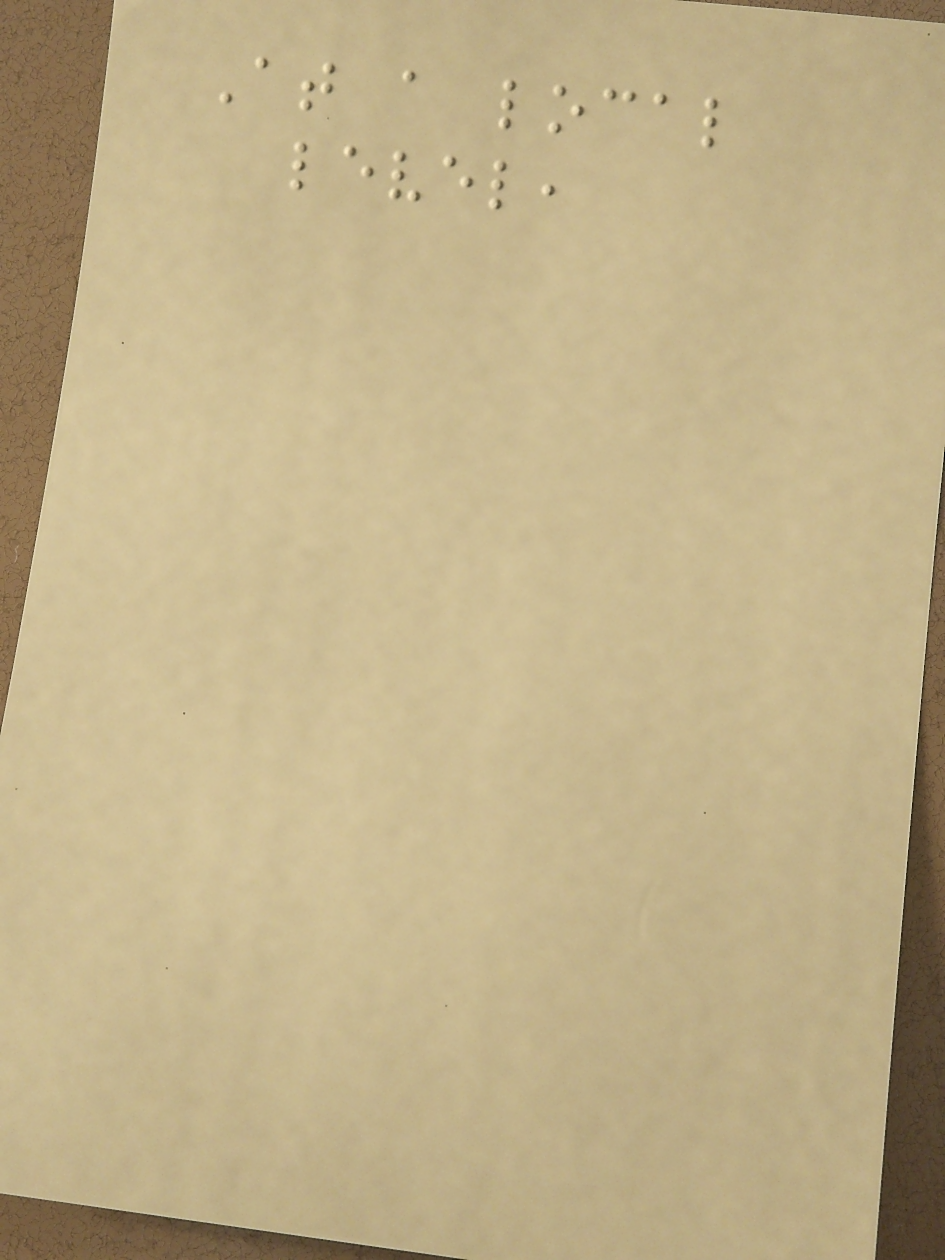At a local
level,
